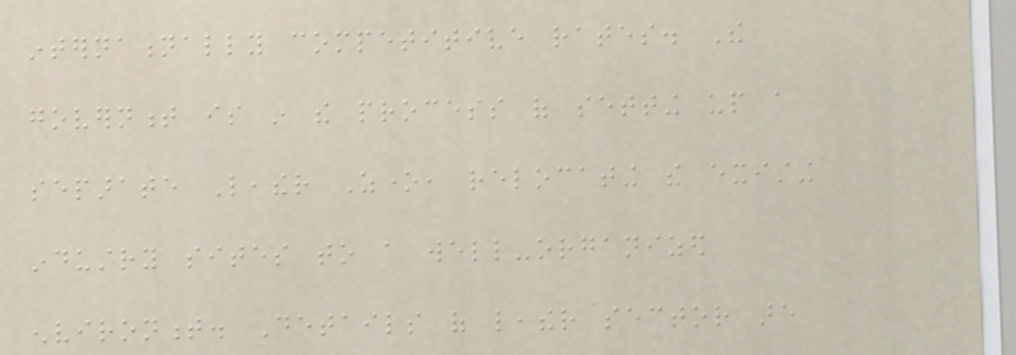internationally competitive rates. The
government is in the process of setting up a
separate Leather Zone, relocating the existing
industry sites to a well-organized
environment. Details of leather sector are
